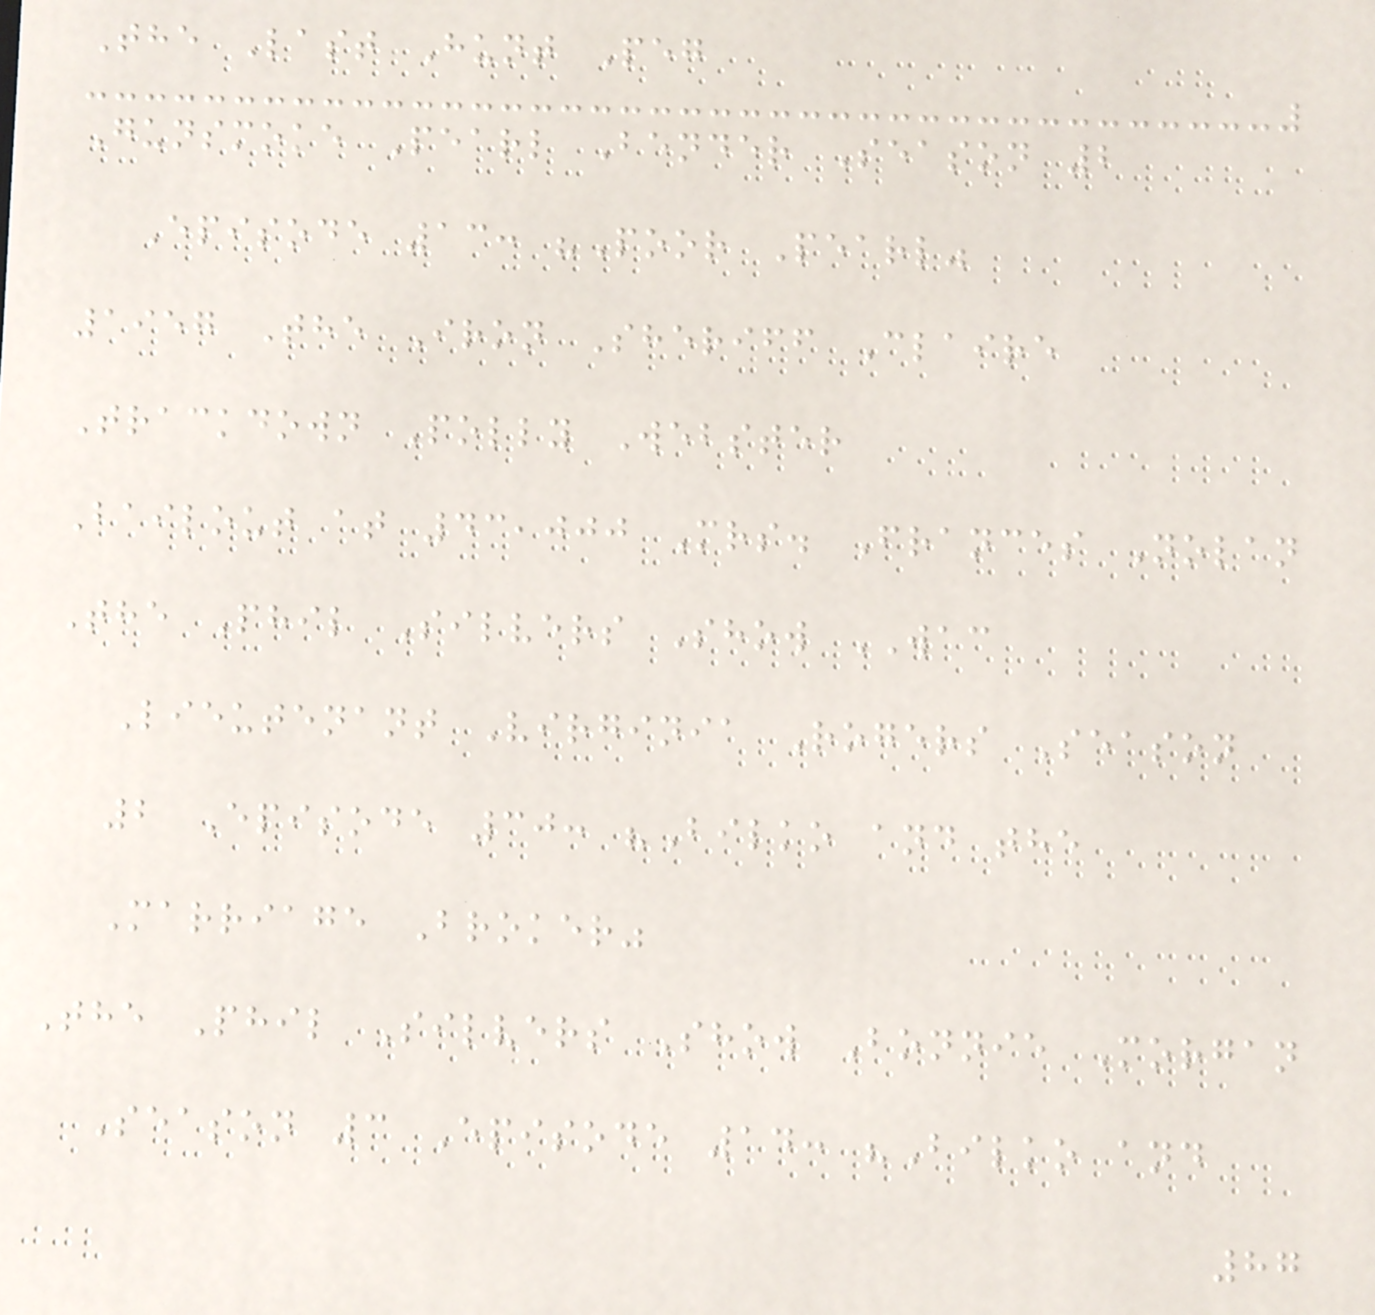The Last Hunt Peg
Gunsmoke Pearl Bender Season 2
Episode 13: "Poor Pearl"
1957 The Iron Sheriff Claire
Trackdown Polly Webster
Bailout at 43,000 Mrs. Frances Nolan
The Phil Silvers Show WAC
Lieutenant Virginia Rogers Season
2 Episode 30: "Bilko and the
Marriage Broker"
The Phil Silvers Show Bonnie Morgan
Season 3 Episode 14: "Bilko and
87
